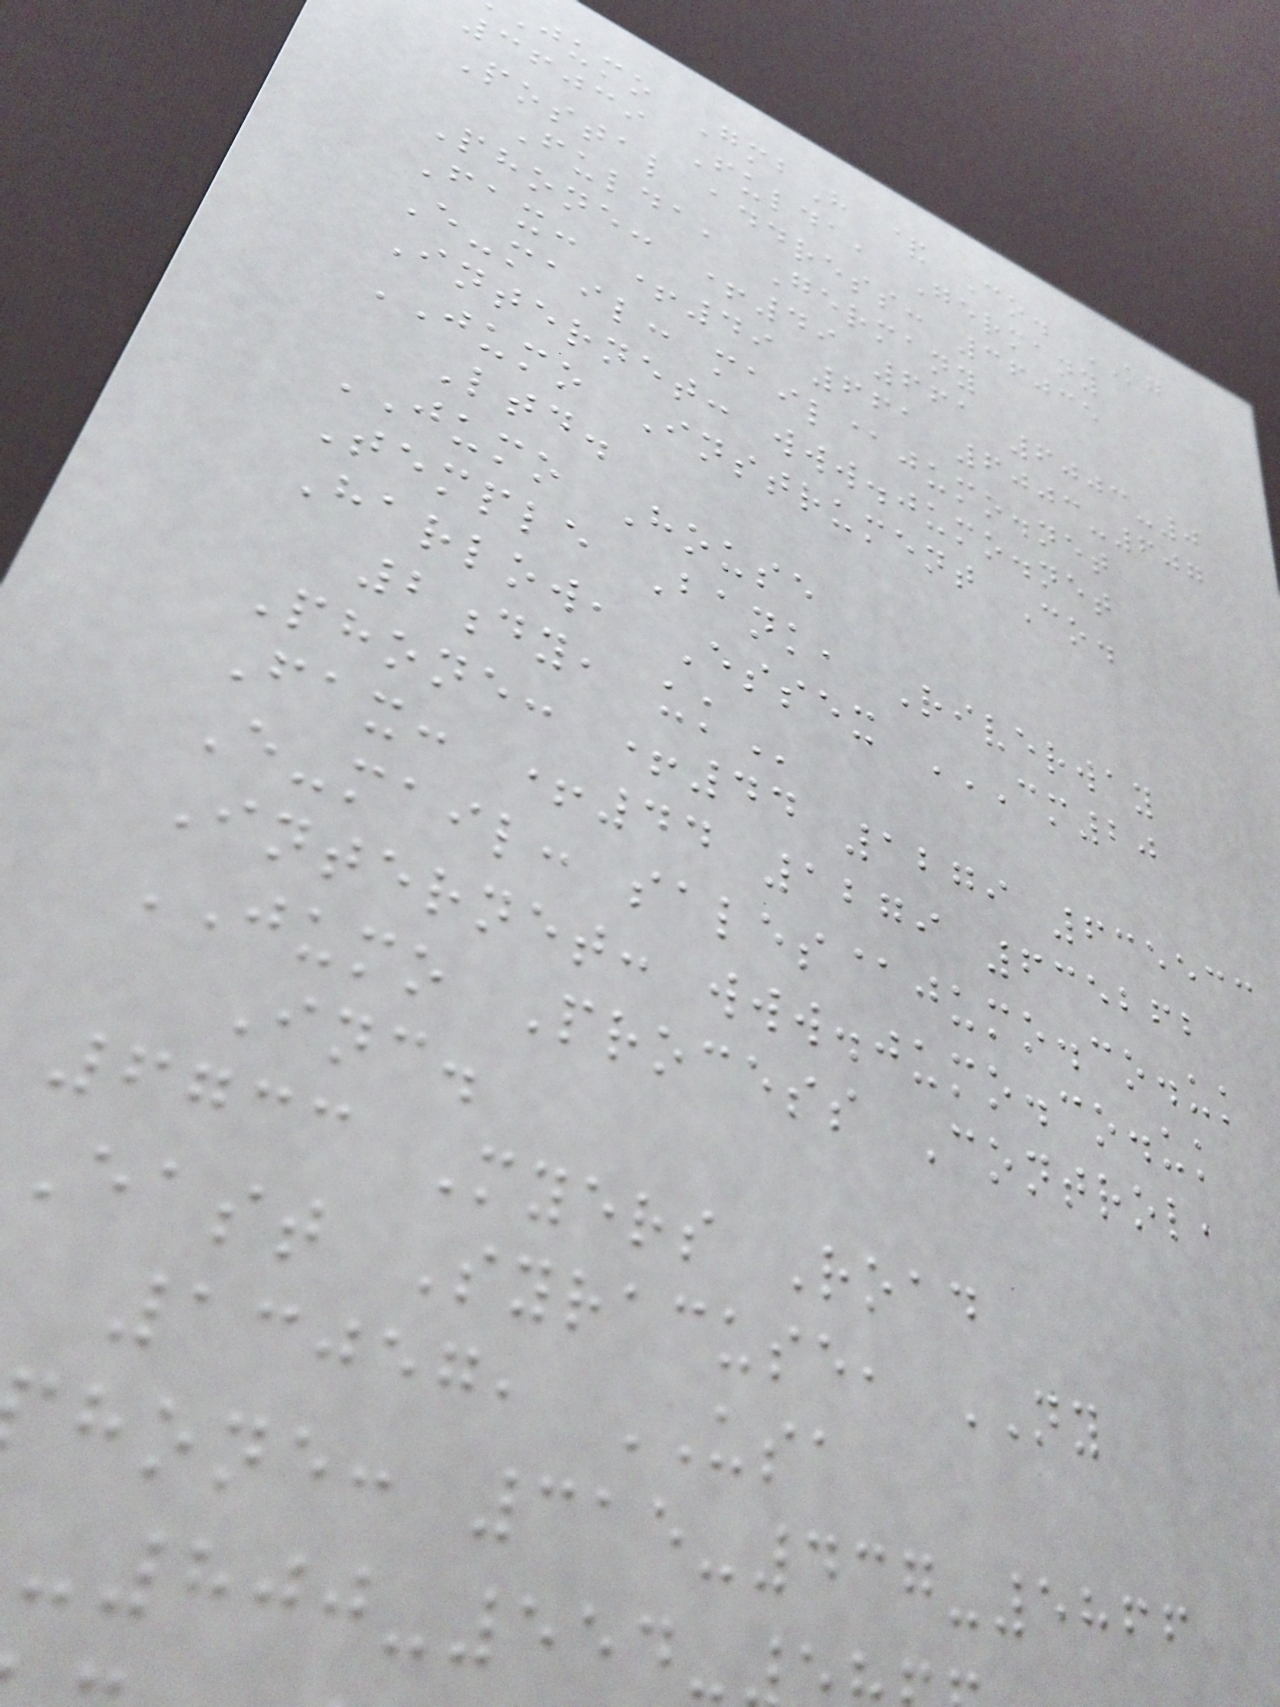jumo GmbH & Co. KG
36039 Fulda, Germany
Postal address: 36035
Fulda, Germany
Phone: +49 661 6003-0
Fax: +49 661 6003-607
E-mail: mail@jumo.net
Internet: www.jumo.net
JUMO Instrument Co.
Ltd.
JUMO House
Temple Bank, Riverway
Harlow, Essex CM20
2dy,
Phone: +44 1279 635533
Fax: +44 1279 635262
E-mail: sales@jumo.co.uk
Internet: www.jumo.co.uk
JUMO Process Control,
Inc.
6733 Myers Road
East Syracuse, NY
13057, USA
hone: 315-437-5866
